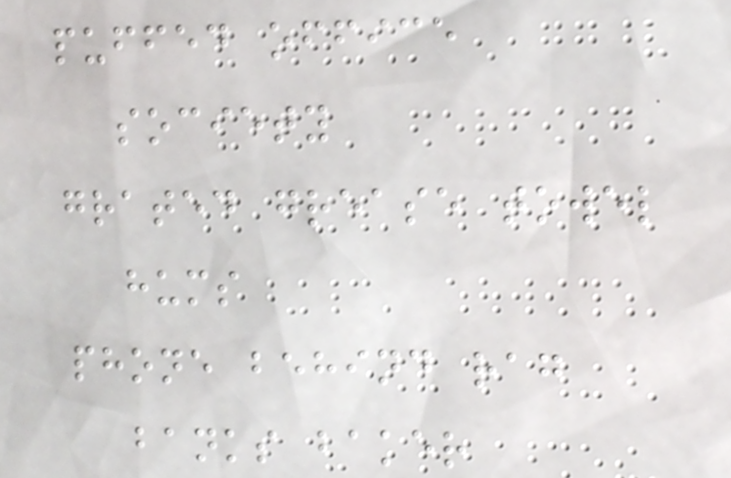puffed office
society
grated grease towel
hums
phone behind rag
banks baker
